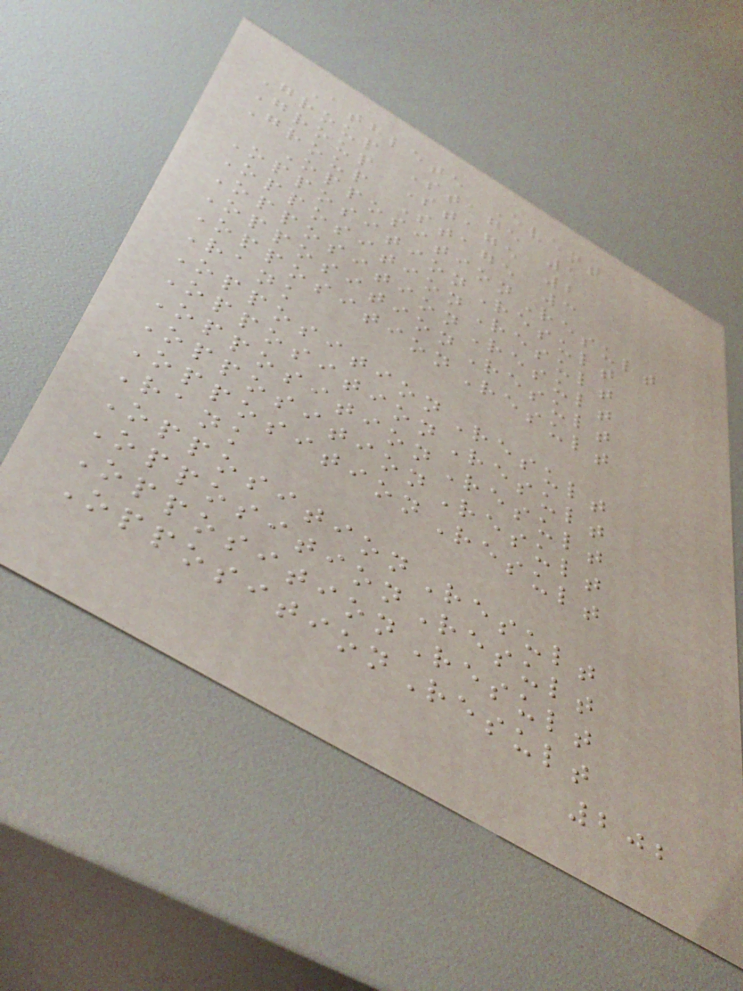Athlete Event
Group Stage 1
Group Stage 2
Group Stage 3
OppositionResult
OppositionResult
OppositionResult
OppositionResult
OppositionResult
OppositionResult
Rank
OppositionResult
OppositionResult
OppositionResult
OppositionResult
OppositionResult
Rank
OppositionResult
OppositionResult
OppositionResult
OppositionResult
202
